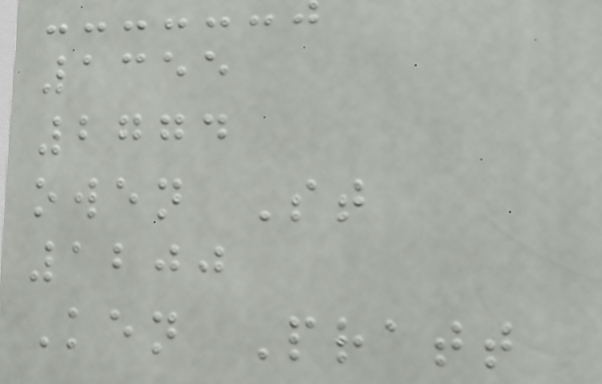1355
2774
owen St
1200
Ken Pratt
